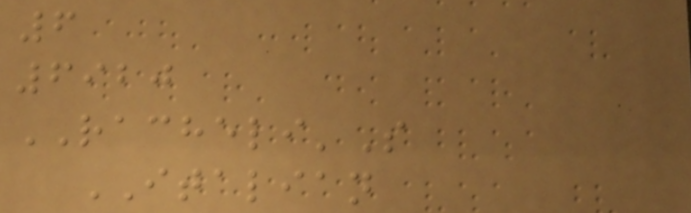6
6920
RACHELI'S
ITALIAN
